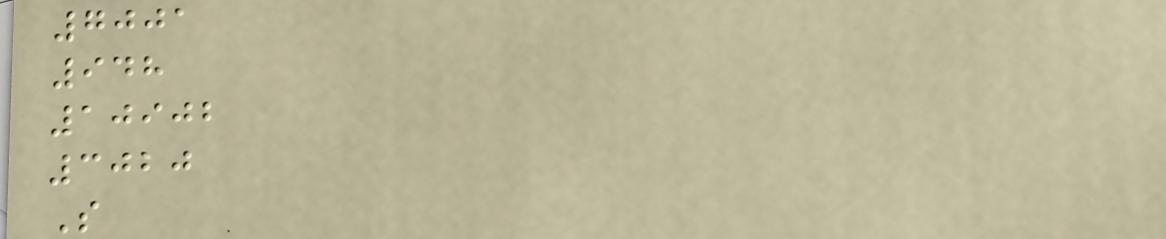7001
948
10902
3020
S
